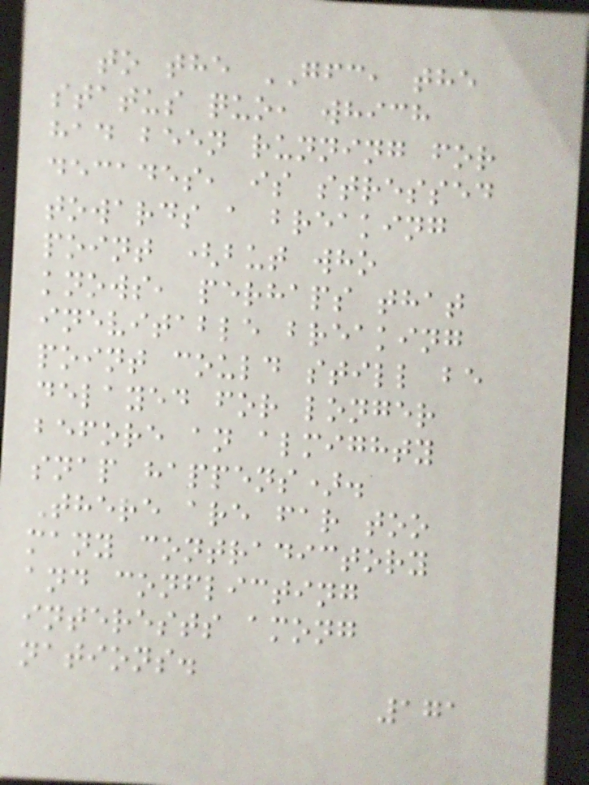to the GFC, the
status quo, which
had been running for
decades, is stressed
towards a breaking
point (but who
knows, perhaps that
inevitable breaking
point could still be
delayed for longer
before an almighty
snap happens).
There are far too
many contradictory
and conflicting
interests among
nations.
171
